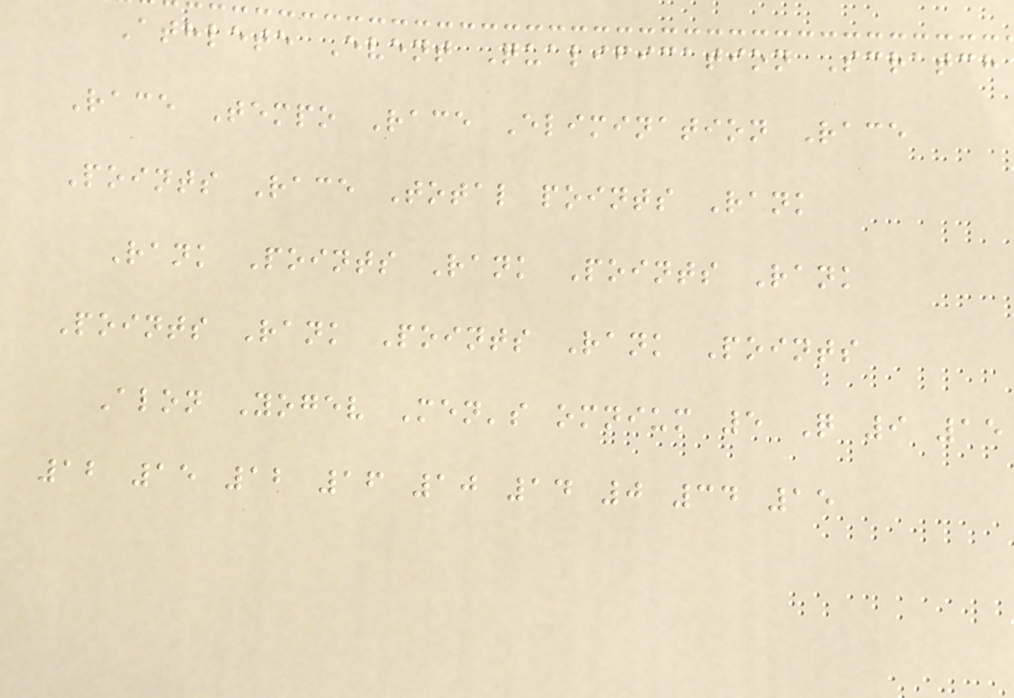Athlete Event Qualification Scratch
Race Tempo Race Elimination Race
Points Race Total points Rank
Rank Points Rank Points Rank
Points Rank Points Rank Points
Alon Yogev Men's omnium 5 Q 9 15
12 15 12 16 10 14 0 34 15
